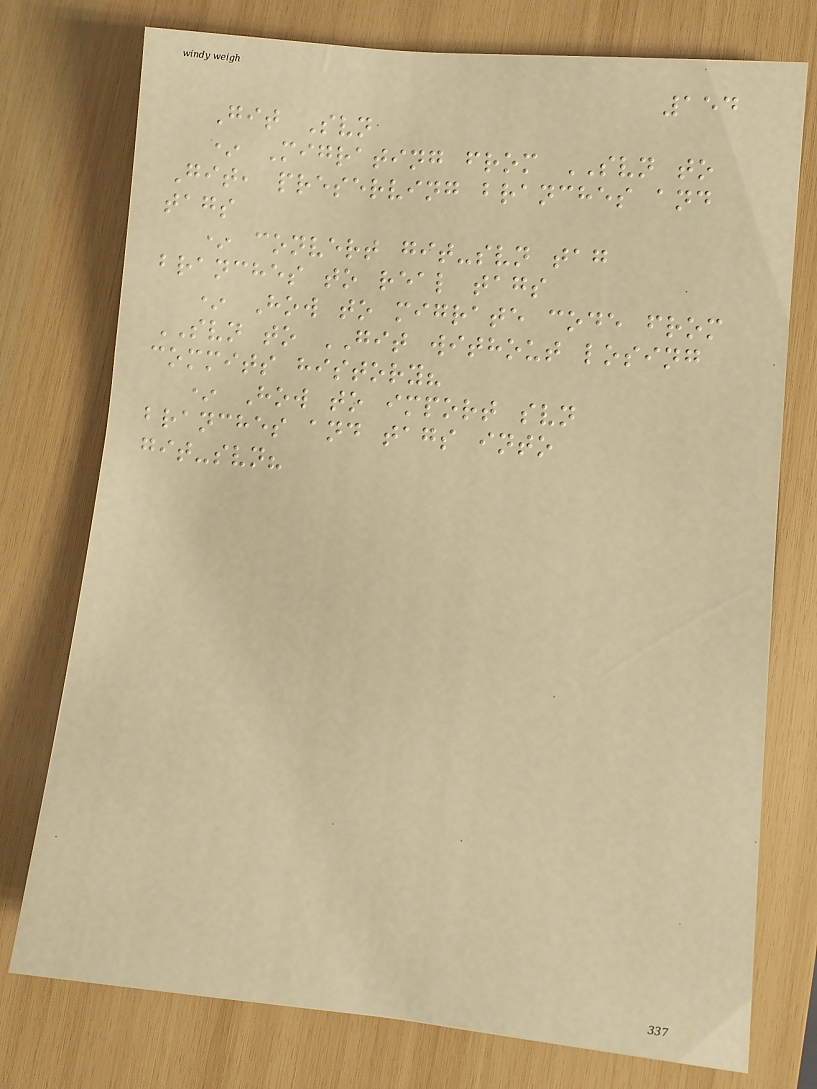154
Git Svn
* Migrating from SVN to
Git, preserving branches and
tags
* convert git-svn tag
branches to real tags
* How to migrate code from
SVN to GIT without losing
commits history?
* How to import svn
branches and tags into
git-svn?
